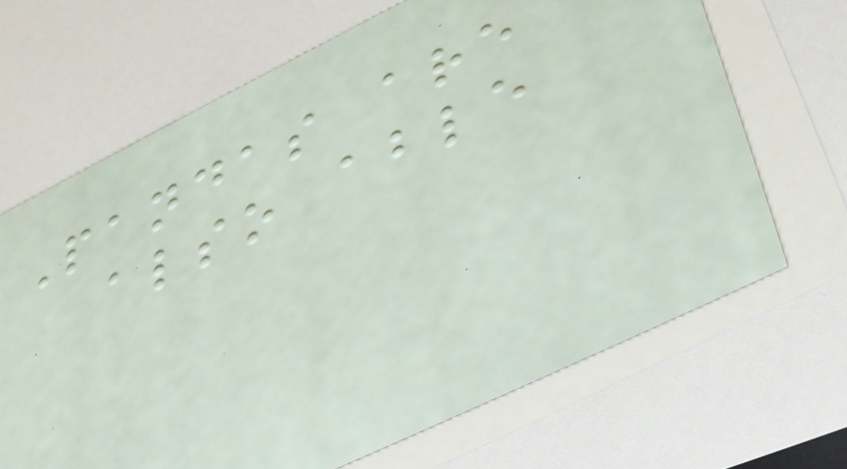Pandas are
also able
